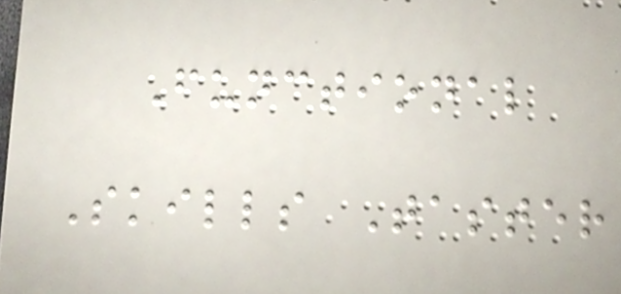Functional
Skills Taster
